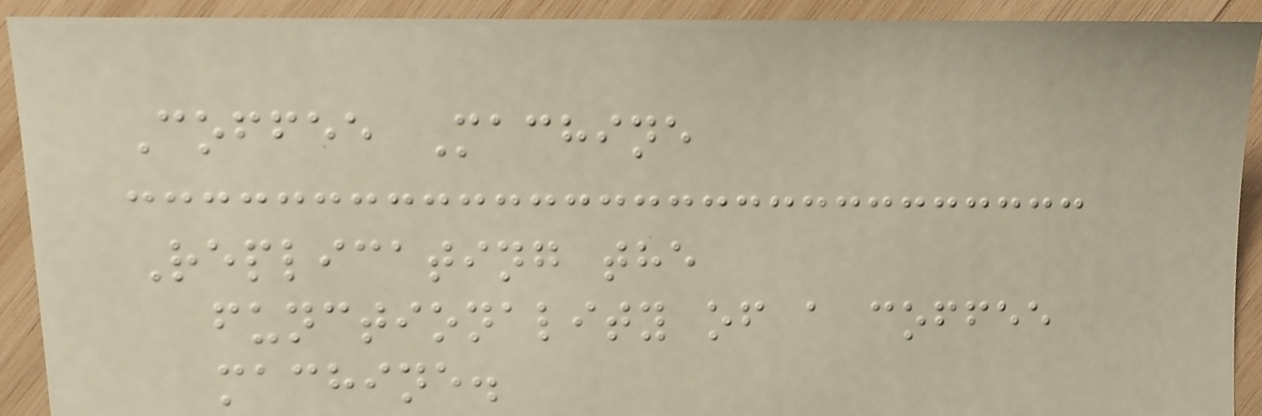Coffee Machine
Replicating the
functionality of a coffee
machine.
